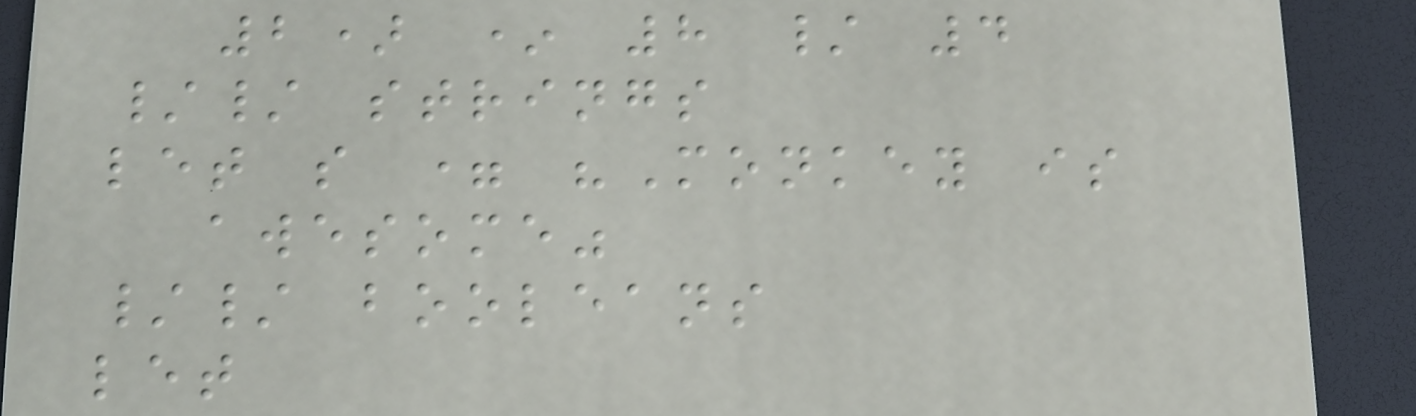2) * 8 / 4
// strings
let s = "Monkey is
awesome"
// booleans
let
